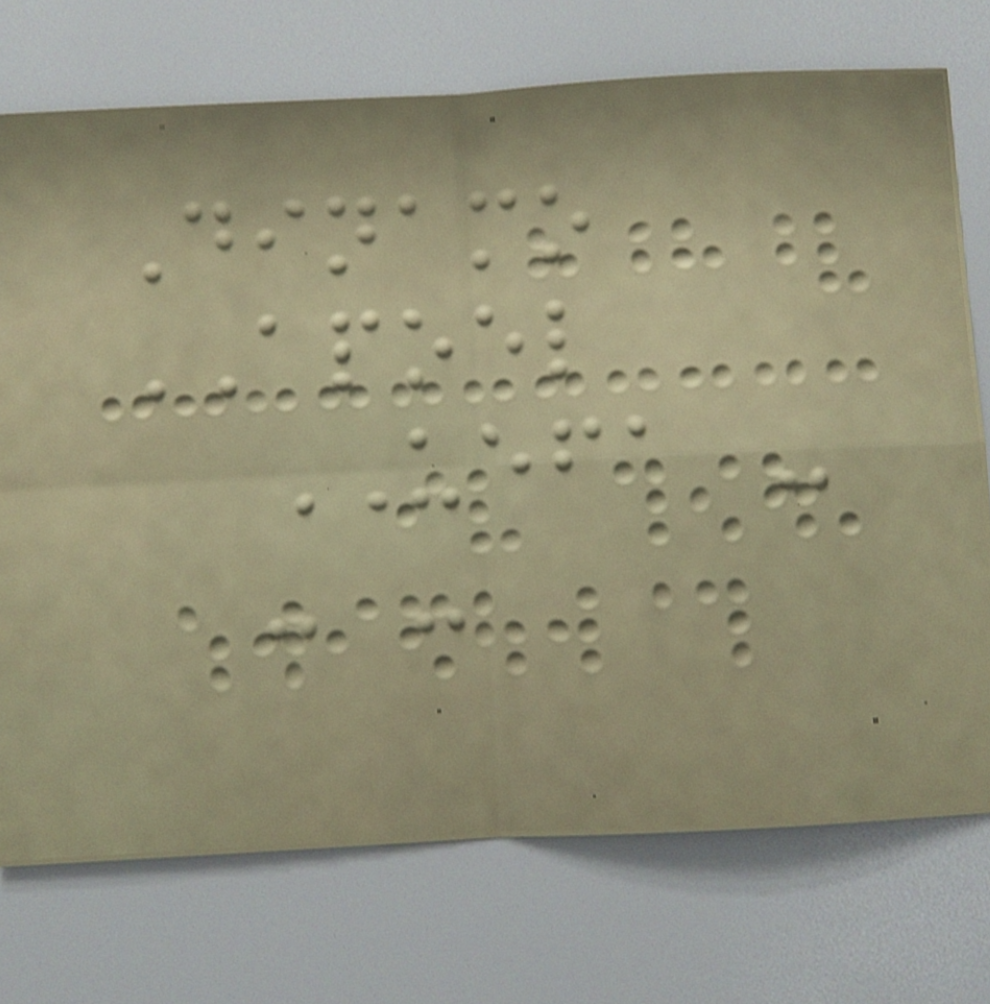Dinamo
APOEL
UEFA -
- -
